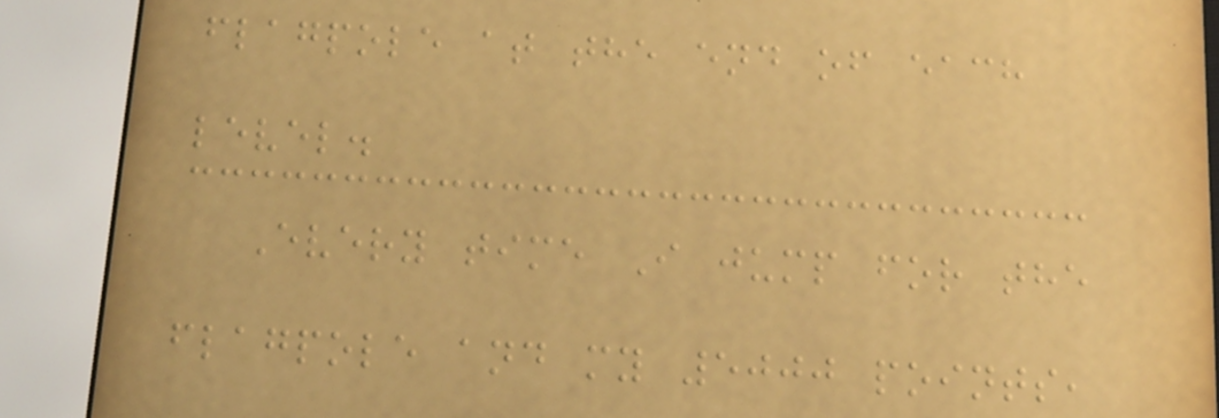flagpole at the end of each
level.
Every time I jump for the
flagpole and my 5000 points,
